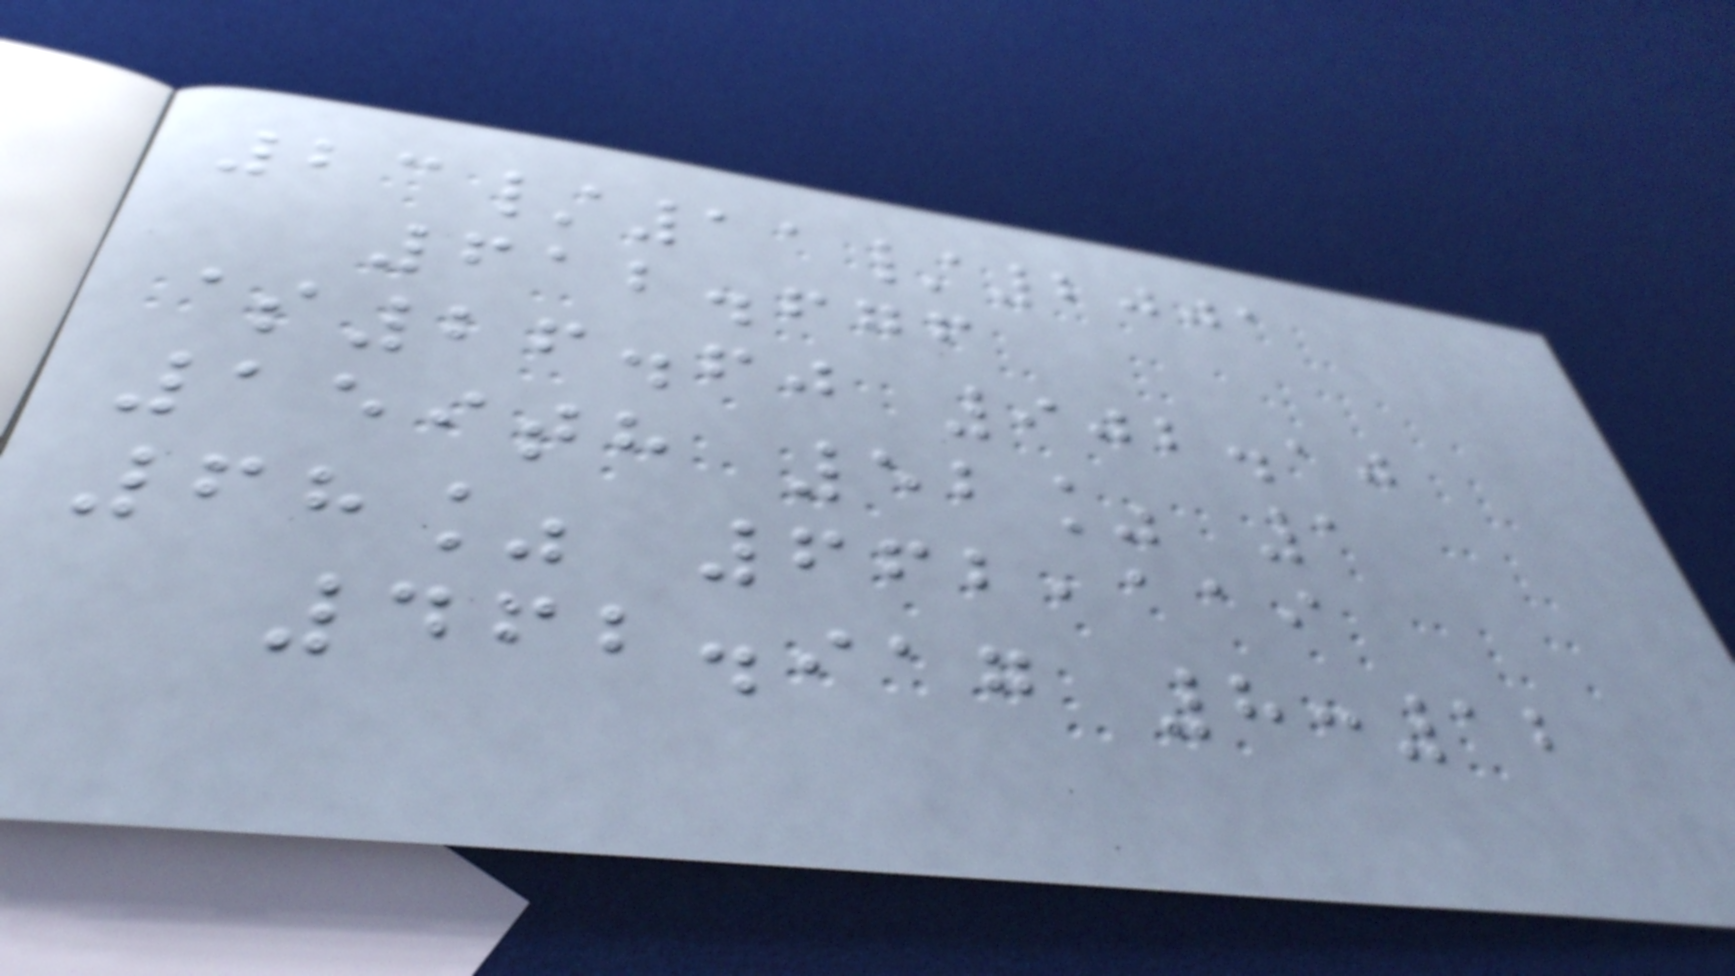23/11/2001
612.676
$26.60 902.10
159th 52% 1
68% 662,119
462.917 8:12
